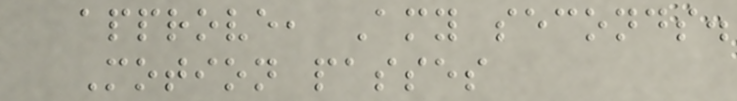approve, Amy seconds.
Motion passes
